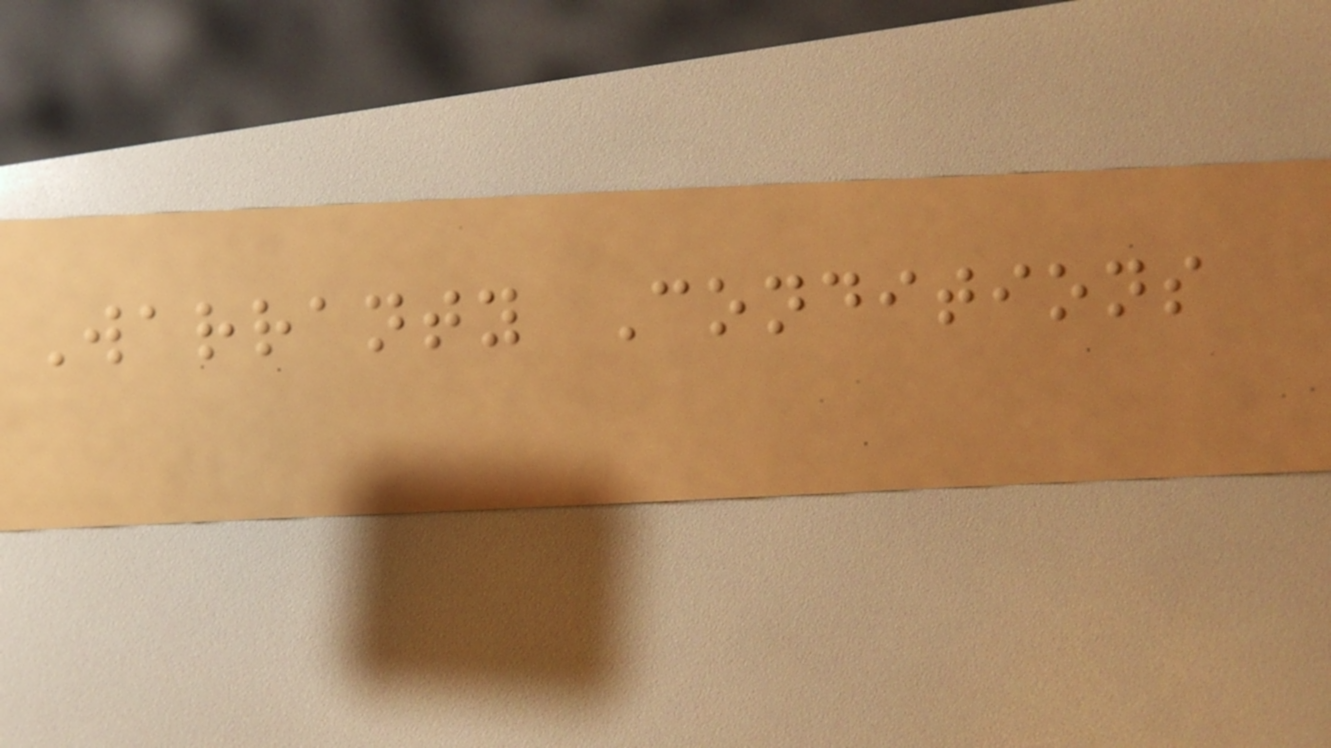Warranty Conditions
